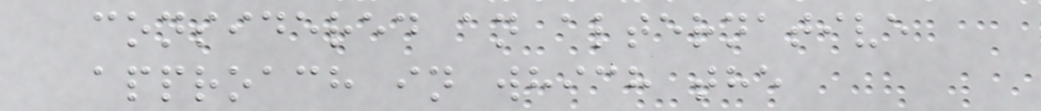considered an alternative
approach in which the
